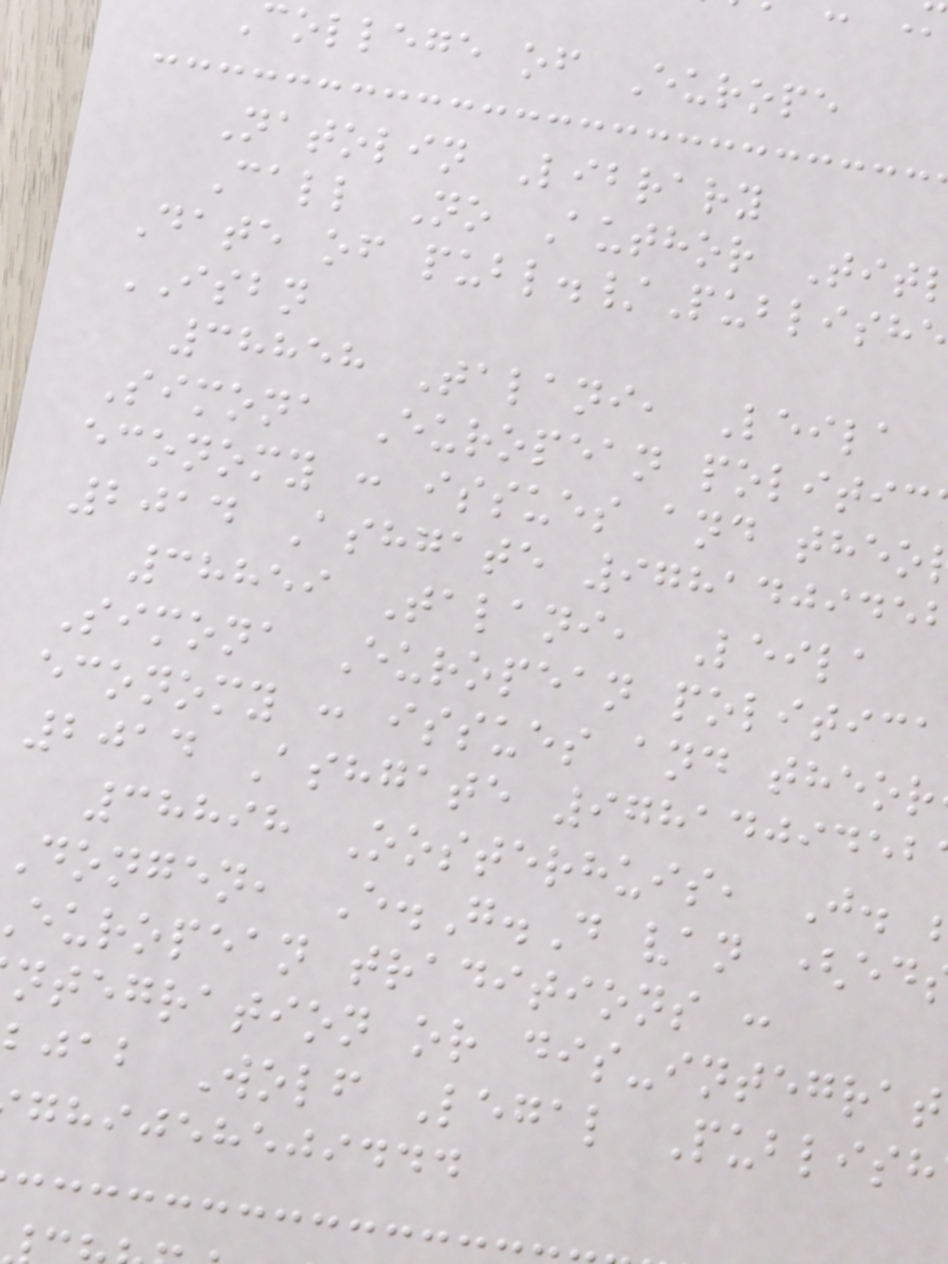college of Europe
Natolin Library
Call No Author Tit
Date of publ./Publishe
ISBN
38858 Talani, Leila
Simona European politic
economy : issues and theo
2014 Ashgate 978140945
38859 Talani, Leila
Simona European politica
economy : issues and theor
2014 Ashgate 9781409452
38898 Oosterhuis, J.
dongen, E.G.D van (ed
european traditions :
ntegration or dis-integrat
jab Wolf Legal Publish
ghijehejiddd
